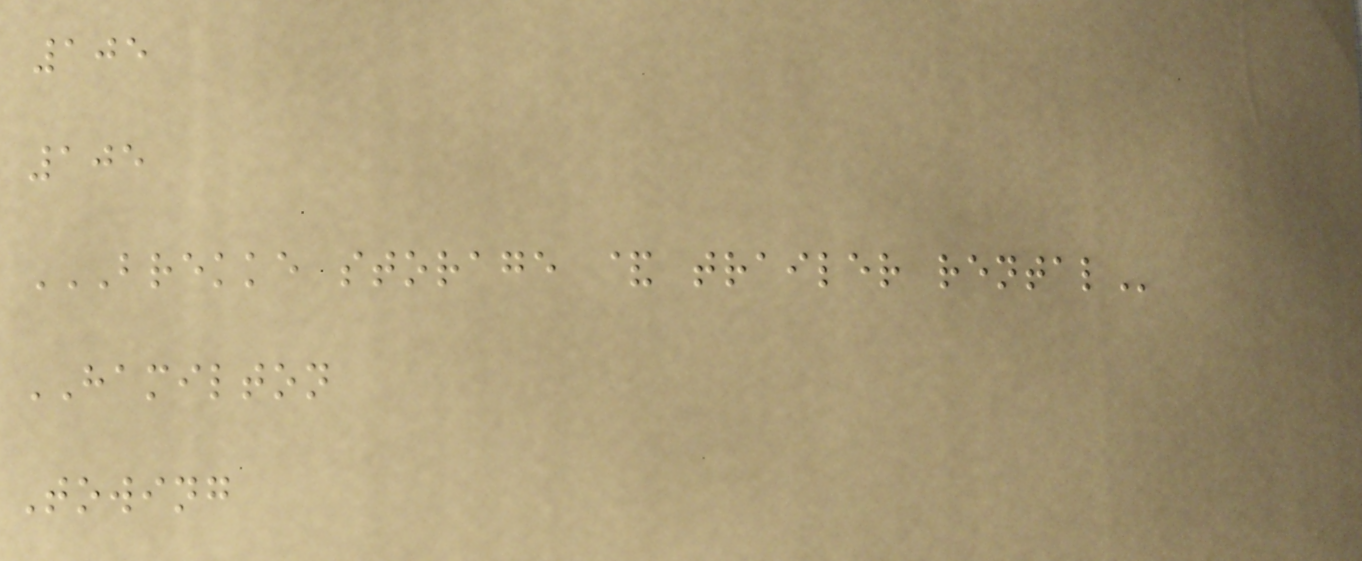105
105
BREKKE STORAGE & TRAILER RENTAL
HAMILTON
Towing
